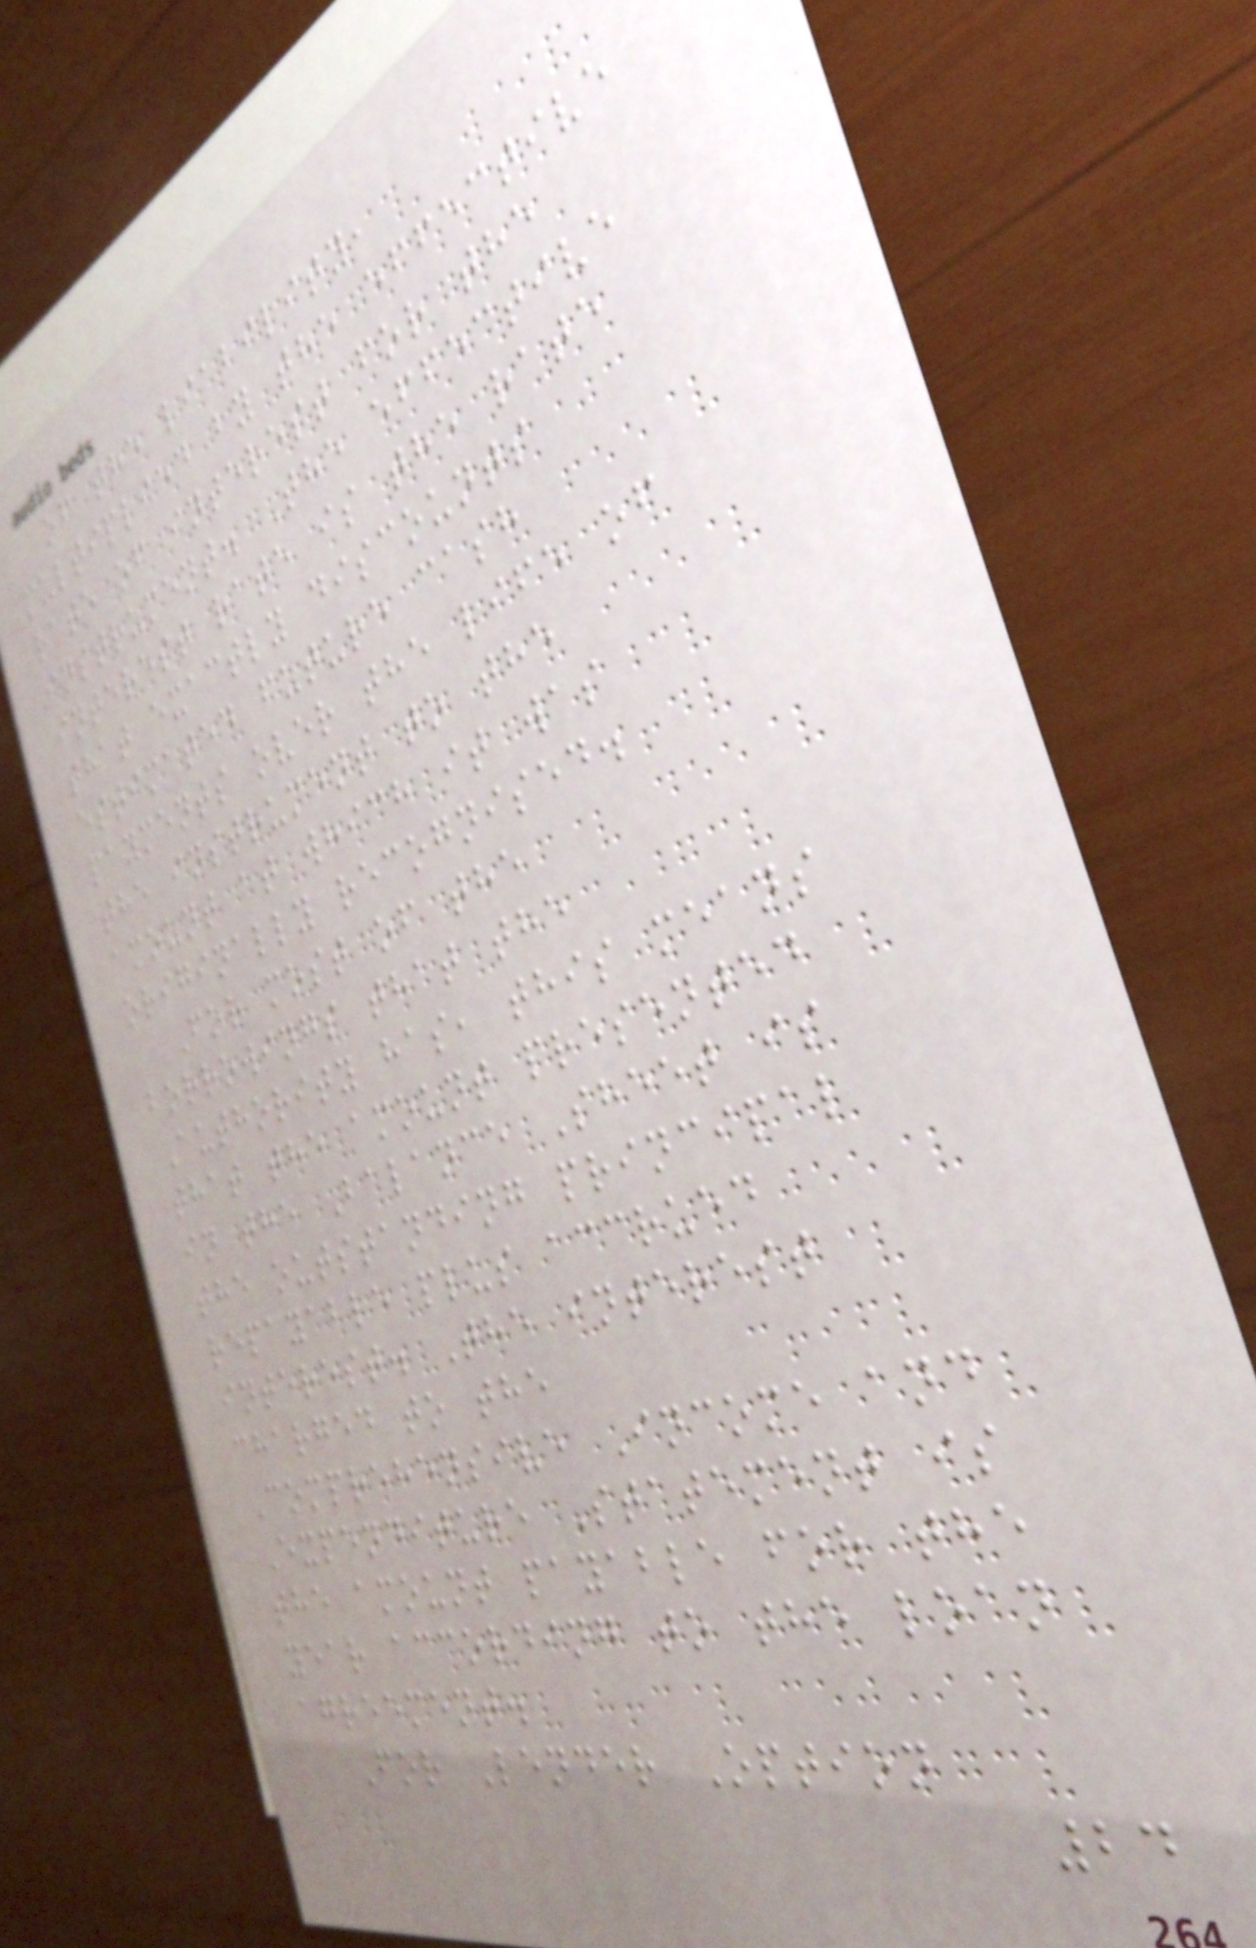of the liability,
multiplied by the effective
rate of interest for the
instrument. The effective
interest rate is the rate
that exactly discounts
estimated future cash
payments over the life of
the instrument to the
amount at which it was
originally recognised.
For most of the
borrowings that the
Authority has, this means
that the amount presented
in the Balance Sheet is
the outstanding principal
repayable plus accrued
interest. The interest
charged to the
Comprehensive Income and
Expenditure Statement is
the amount payable for the
year according to the loan
agreement.
For Lender Option
24
